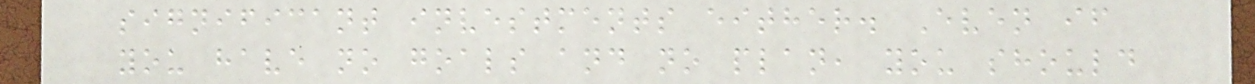significant investments either. Even if
you have no goals and no plan, you should
